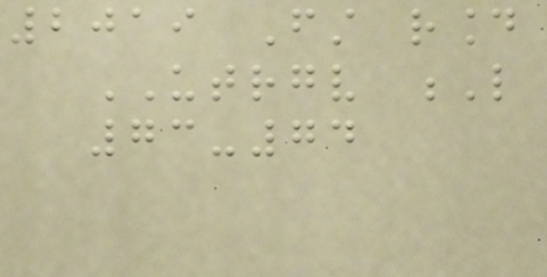2019 First round
UTRGV L
73-74
